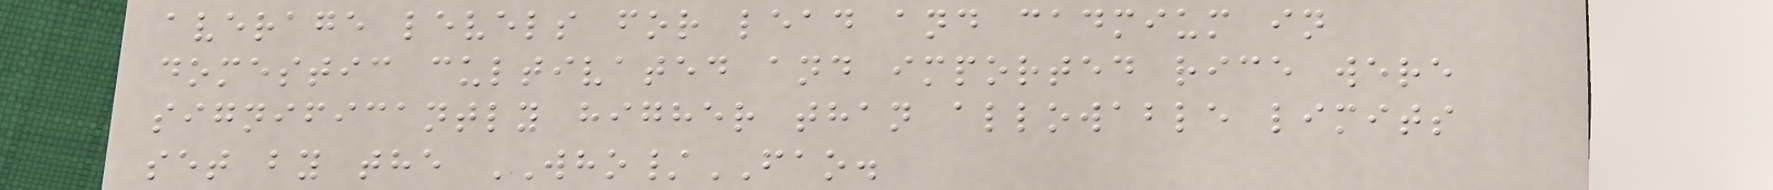average levels for lead and cadmium in
domestic cultivated and imported rice were
significantly higher than allowable limits
set by the WHO/FAO.
